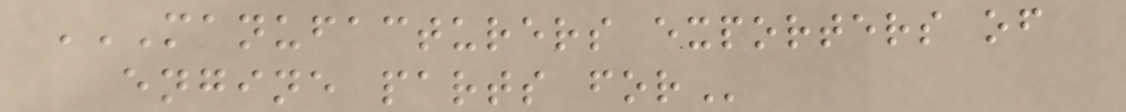MANUFACTURERS EXPORTERS OF
ENGINE PARTS FOR
